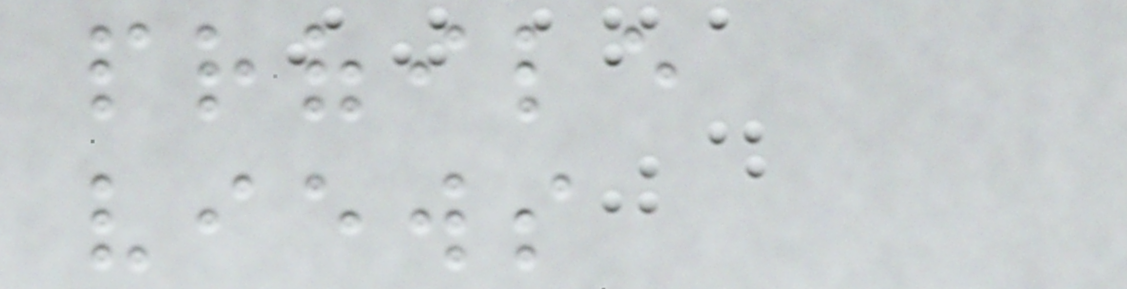profile
views
